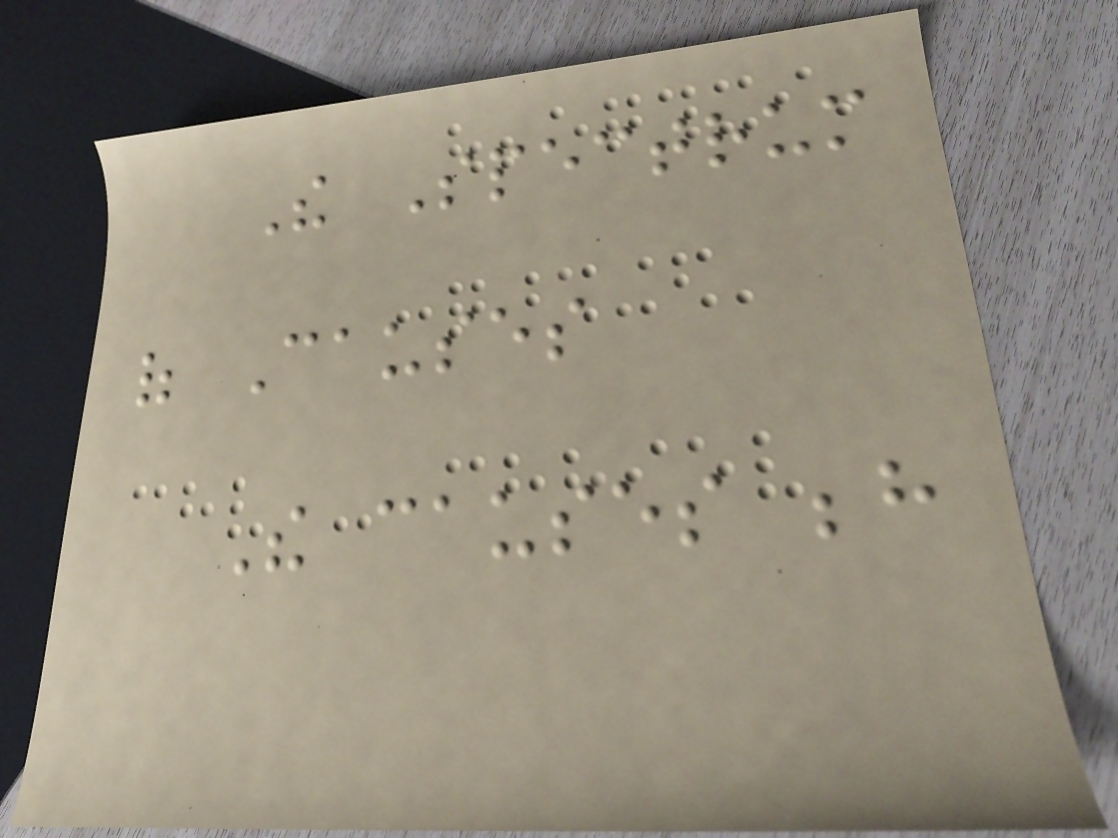The Spectrum
of Causes
The causes behind
